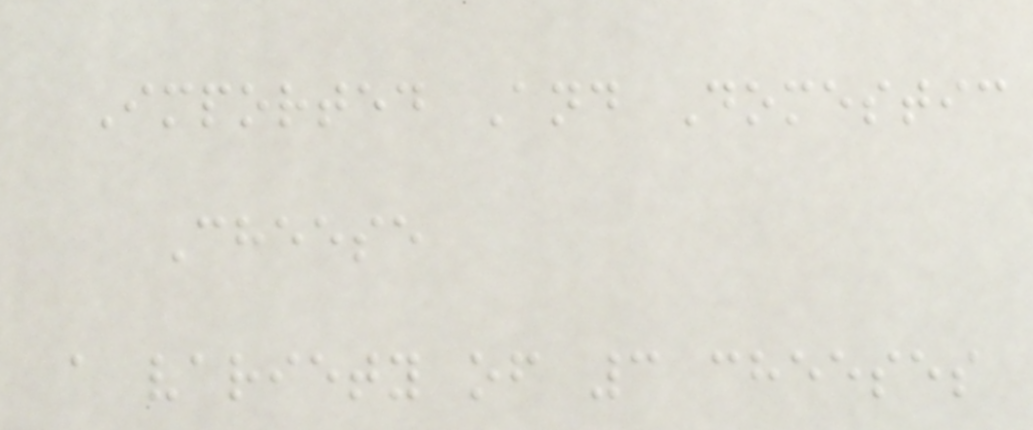Imported And Domestic
Cheese
a variety of 3 cheeses
